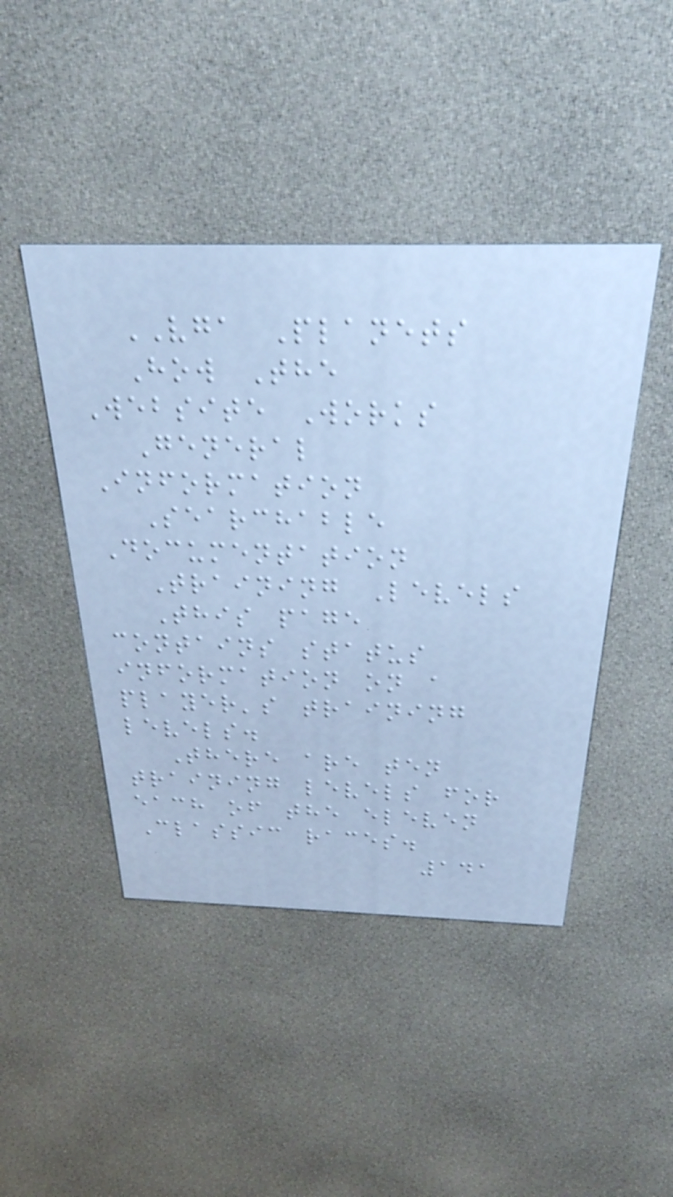VGA Planets
How The
Website Works
General
Information
Searchable
Documentation
Training Levels
This page
contains status
information on a
player's training
levels.
There are ten
training levels for
each of the eleven
Classic races.
141
